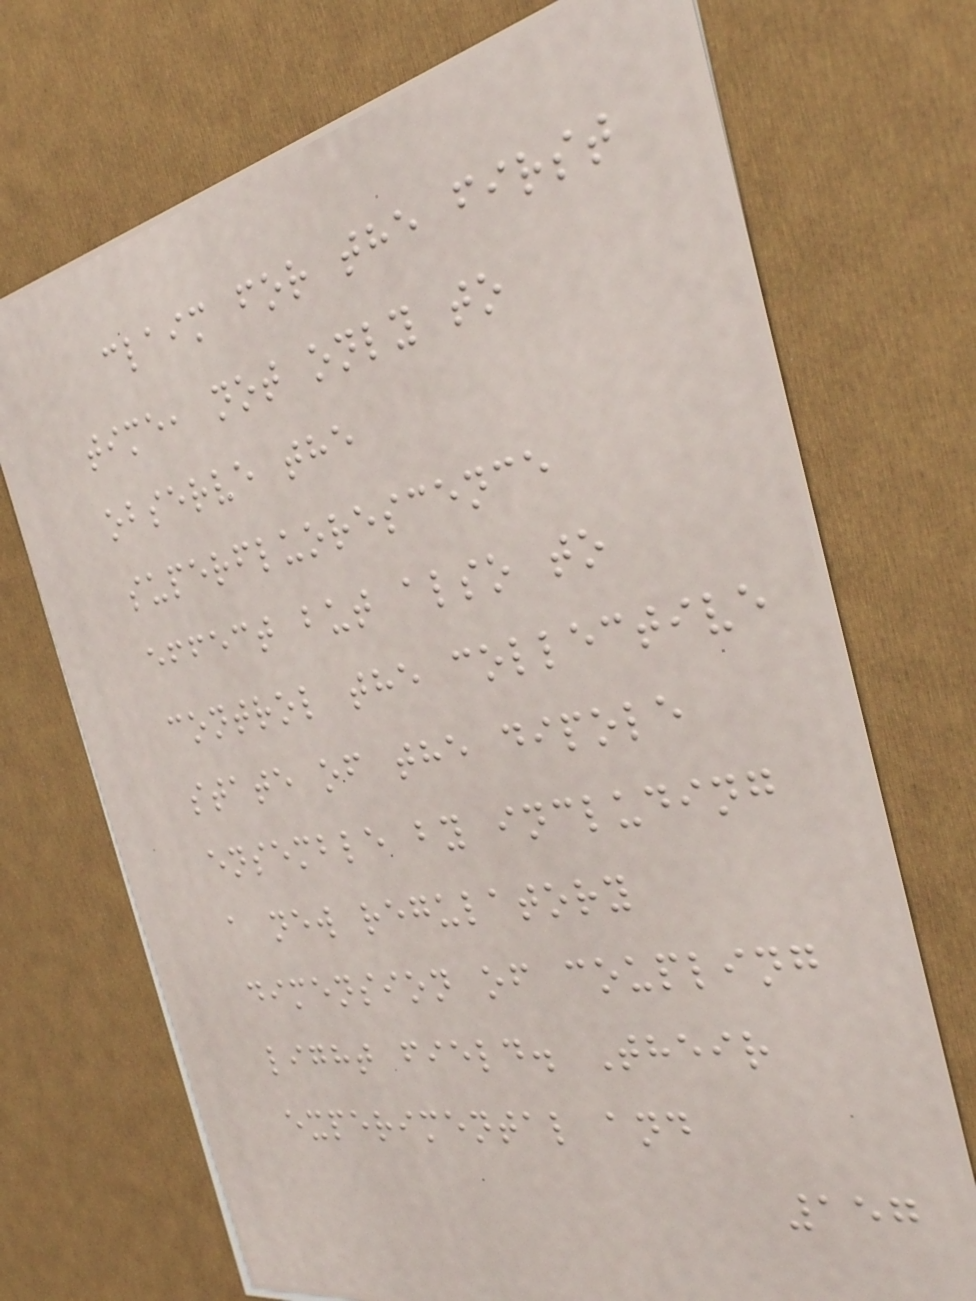claim for the first
time, not only to
observe the
superfluorescence
effect but also to
control the collective
state of the dipole
ensemble by including
a new regulatory
dimension of coupling
light field. Their
experimental and
157
